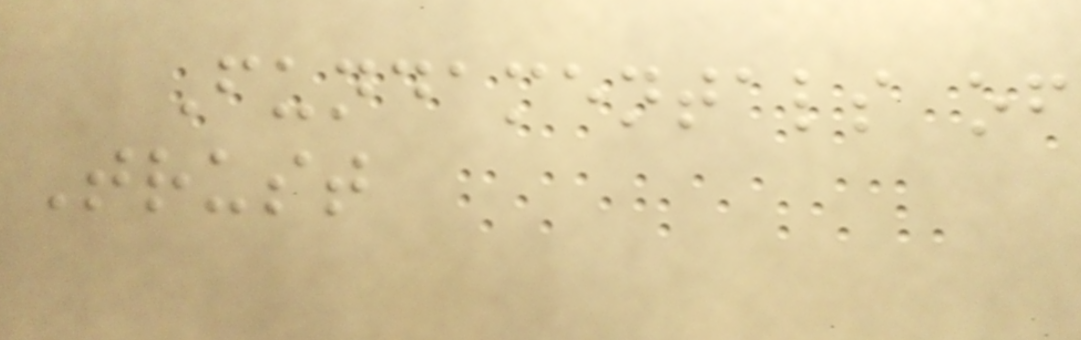Fundamentals of
Trust
